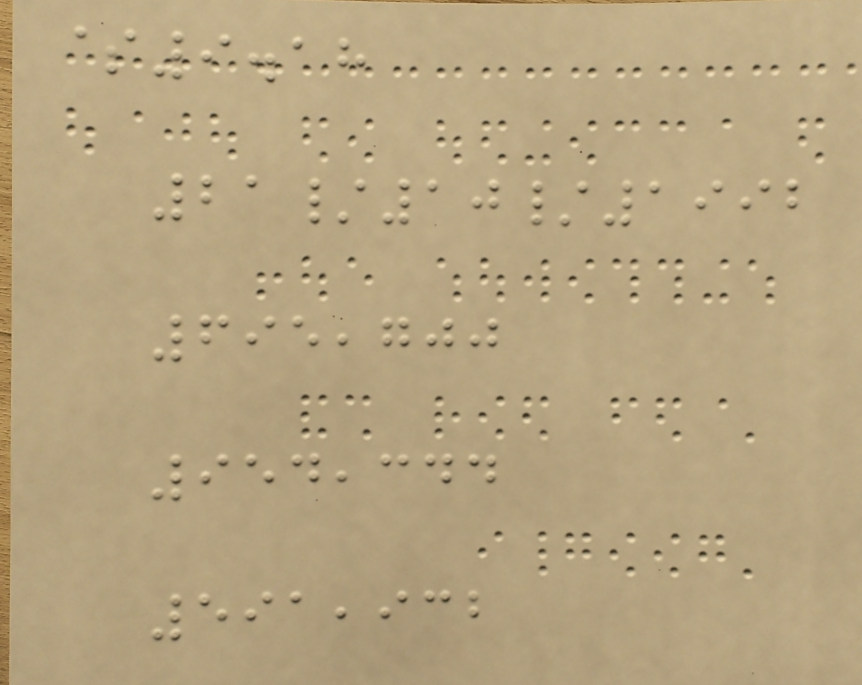$9.18
21/10/1992
695,700
954,344
591,932
